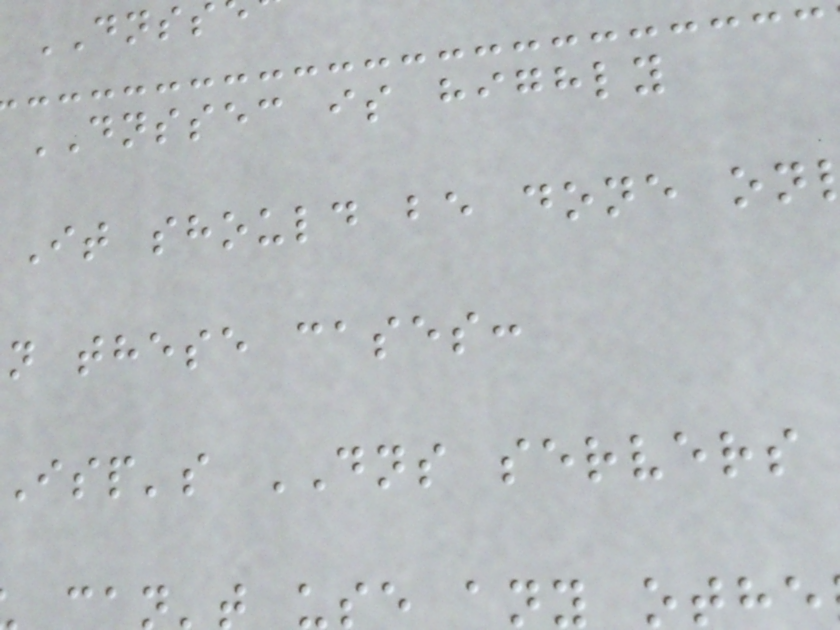DNSS
DNSSEC is highly
It should be done on
n these cases:
isp's DNS servers
't use any othe
